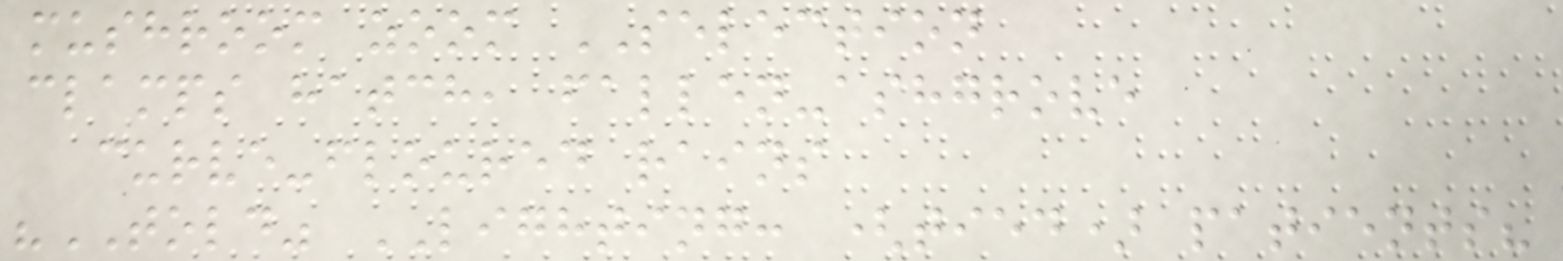mushroom zoom SELECTION
clamps hatch, fallen-ashgrove
curve-floured rains
"TOLD" LIGHTING: (tied) patients?
